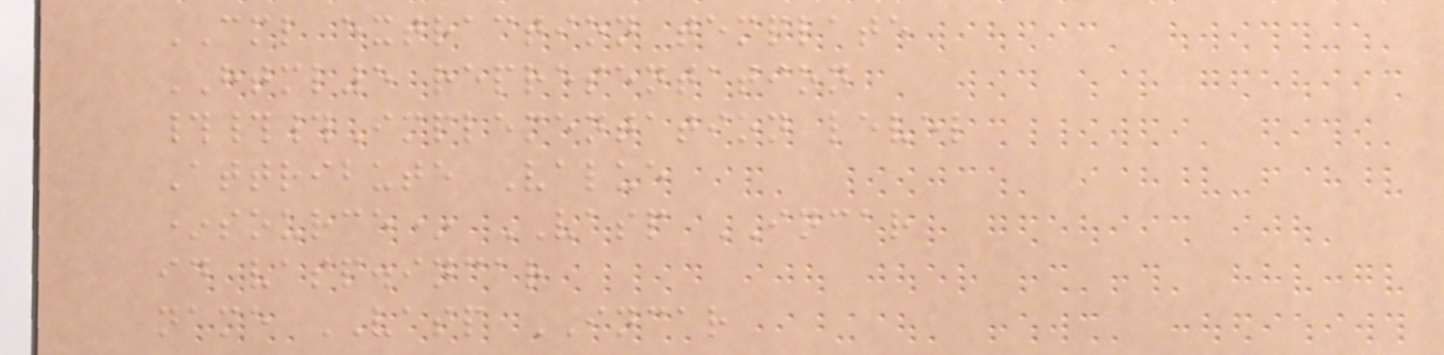CML extraction template
HTML5 representation
###Implementation level
Attribute Value
*source* VASP INCAR
id vasp.incar
name VASP INCAR
